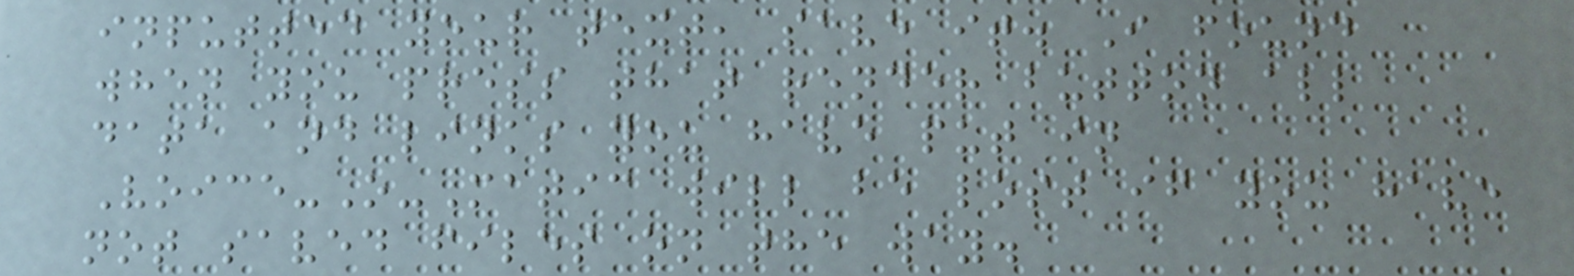inputted your text, save it. I found
when you press that render button all
data and links you have put in
Voice-O-Matic will be lost if you have
not saved files on the way.
